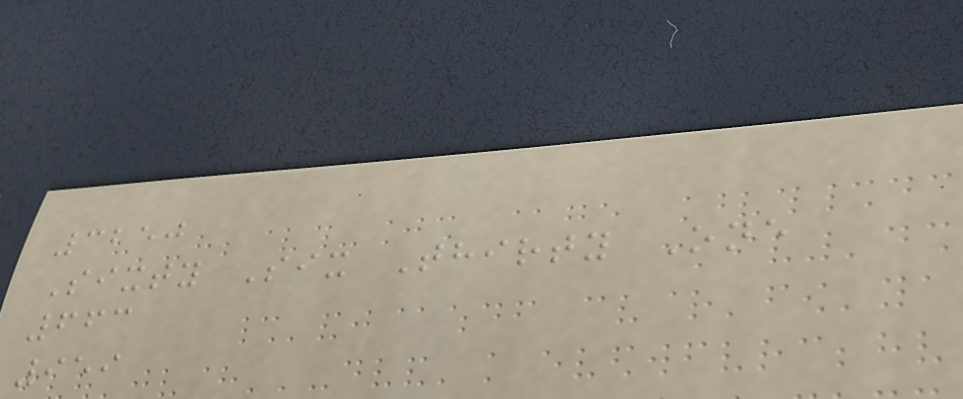3250
Sixty Six Thirty One
663
959
